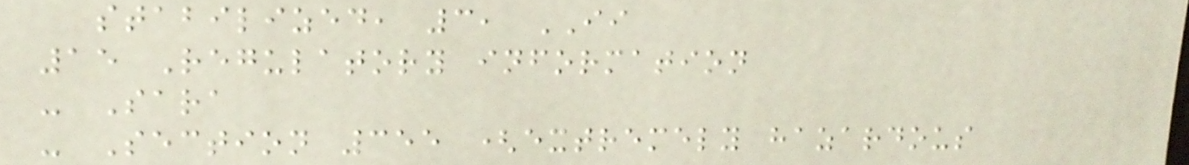stabilized, 3, II
15 Regulatory information
- Sara
- Section 355 (extremely hazardous
